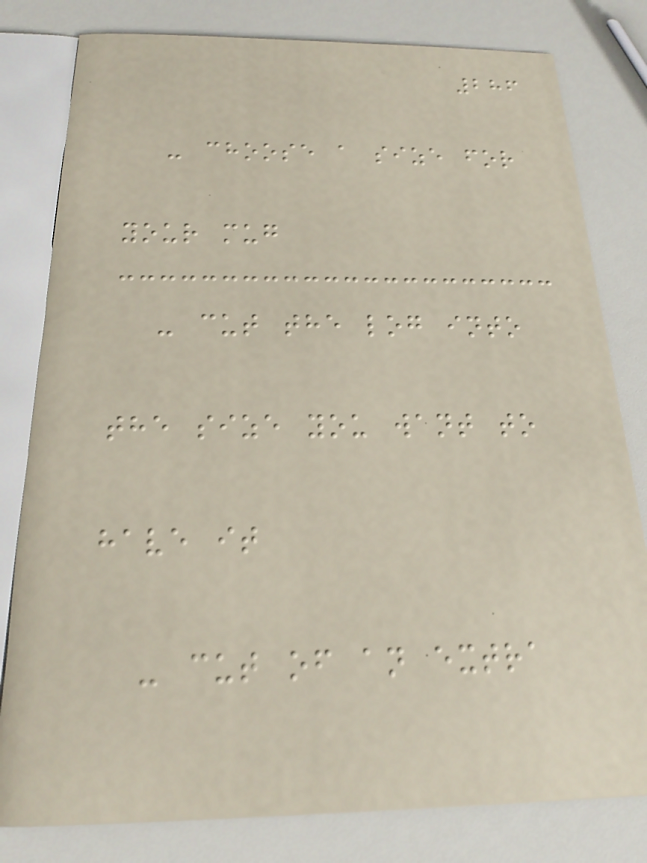286
- choose a size for
your mug
- cut the log into
the size you want to
have it
- cut of an extra
